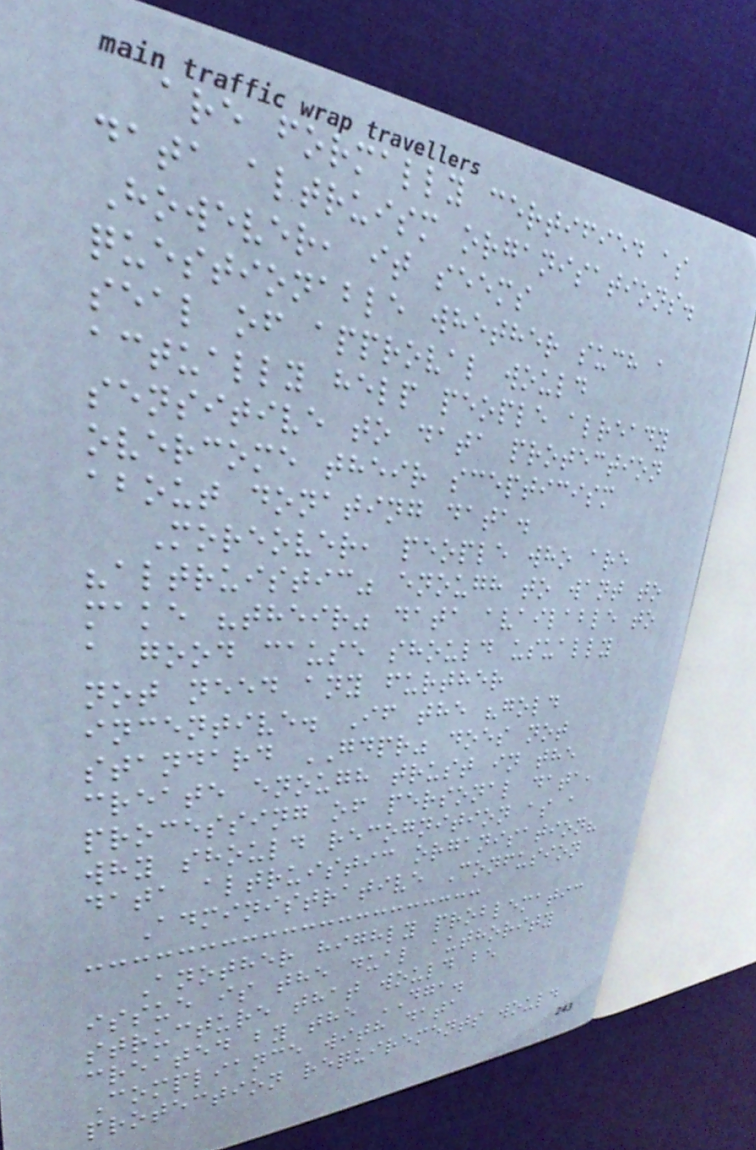are formally certified as
data altruism organisations.
However, it seems
questionable whether such a
seal of approval would
actually help people already
sensitive to data protection
overcome their scepticism
about donating data.
Moreover, people who are
"altruistic" enough to want to
make "their" data available to
a good cause should usually
not need any further
incentive. If the "gold
standard GDPR" does not
create enough trust in the
processing of personal data,
why should recognition as a
data altruistic organisation?
Administrative Confusion
Another highly problematic
issue is the dual authority
structure that would be
created by the DGA.
Compliance with data
protection requirements would
